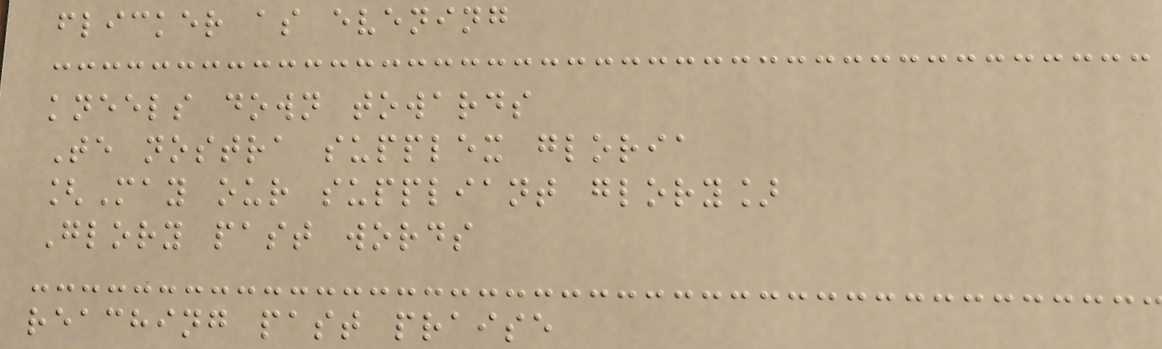flicker as evening
kneels down towards
Te nostra supplex gloria
[May our suppliant glory]
Glory past words
reaching past praise
